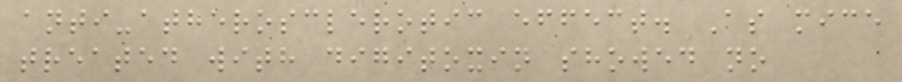anti-atherosclerotic effect. As mice
treated with digitoxin showed no
